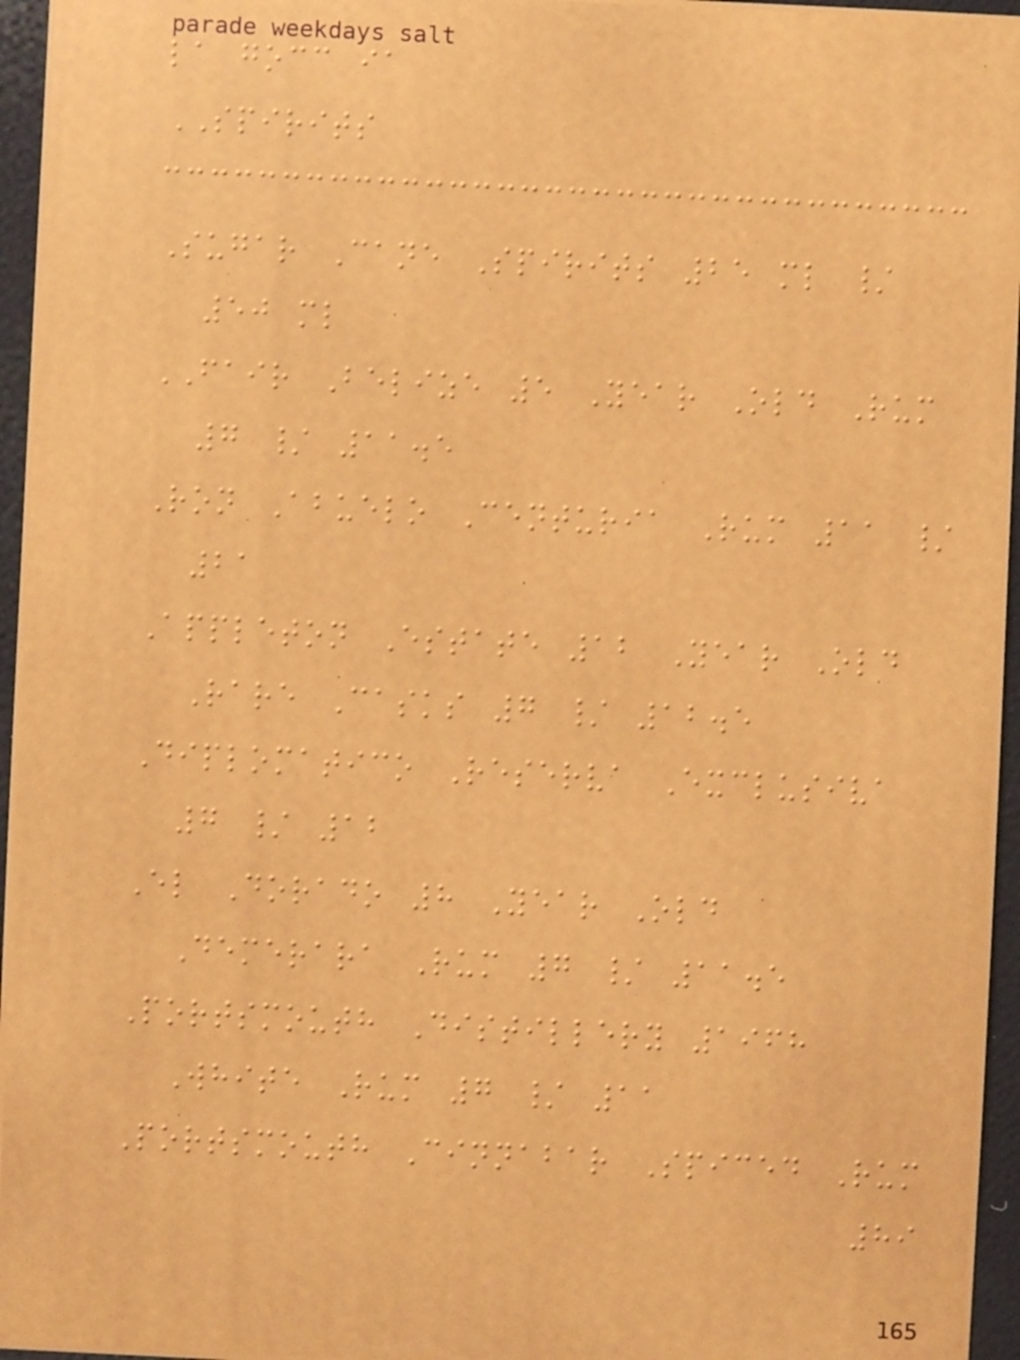la gocc ia
SPIRITS
Sugar Cane Spirits 25 ml /
50 ml
FAIR Belize 5 Year Old Rum
7 / 11.5
Ron Abuelo Centuria Rum 11 /
21
Appleton Estate 12 Year Old
Rare Casks 7 / 12.5
Diplomatico Reserva Exclusiva
7 / 12
El Dorado 8 Year Old
Demerara Rum 7 / 11.5
Portsmouth Distillery 1968
White Rum 7 / 11
Portsmouth Cinnabar Spiced Rum
89
